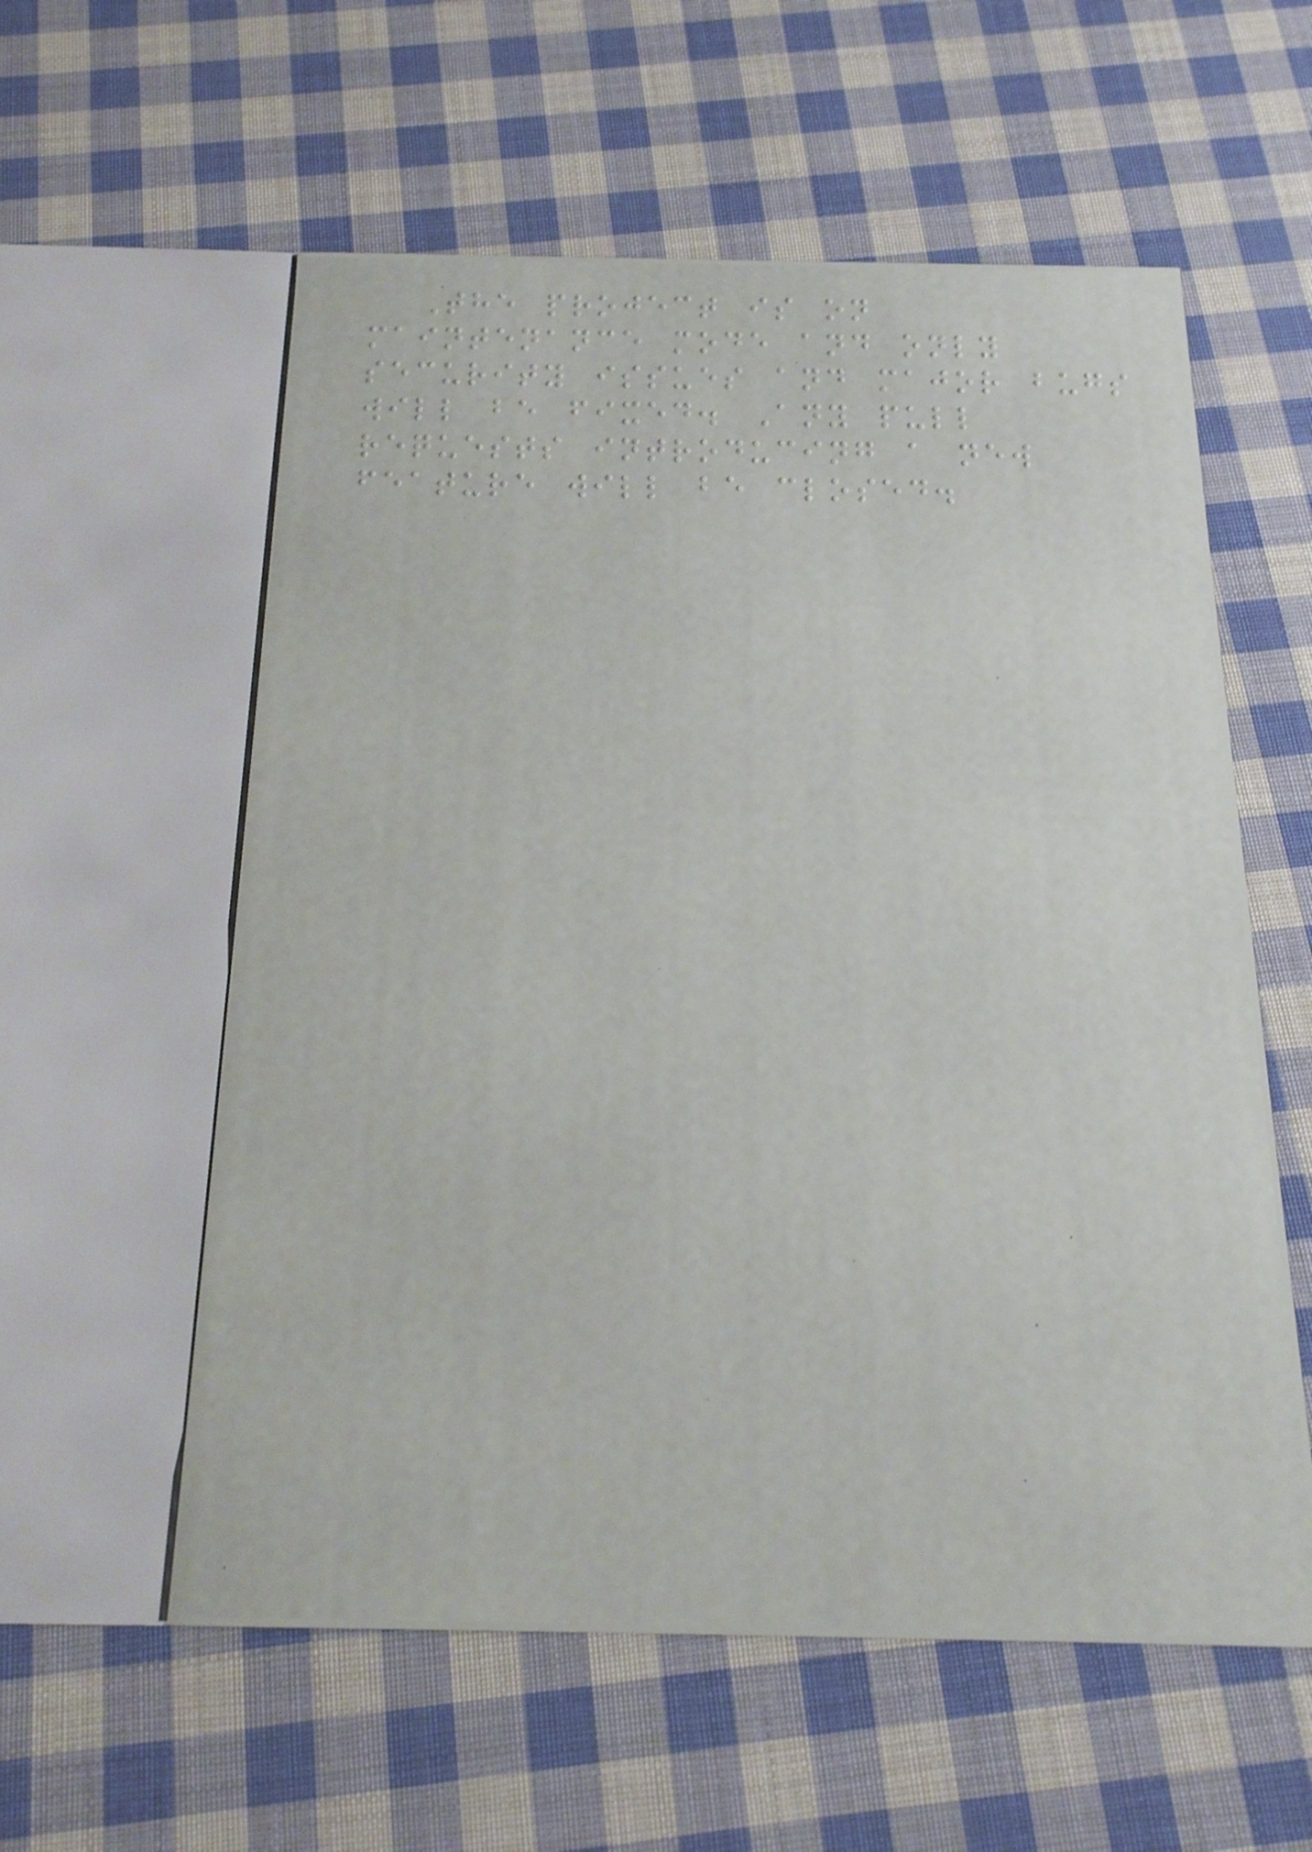The project is on
maintenance mode and only
security issues and major bugs
will be fixed. Any pull
requests introducing a new
feature will be closed.
